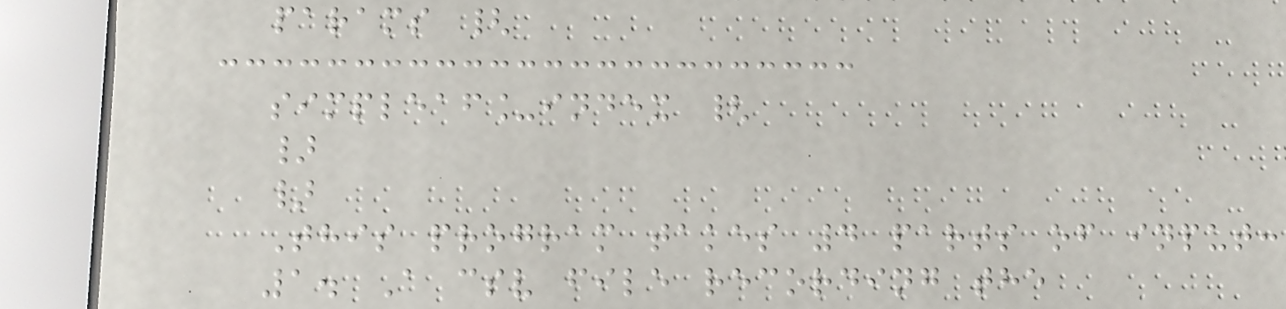params {
simpleaf_index {
}
}
This program takes 4 parts of input:
1. A csv file recording the
